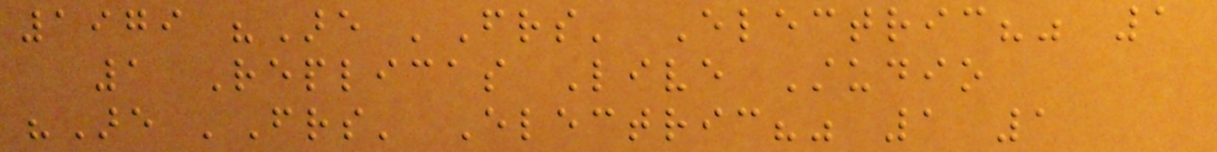1979 "Are 'Friends' Electric?" 1
1 Replicas Live Studio
"Are 'Friends' Electric?" 1 1
